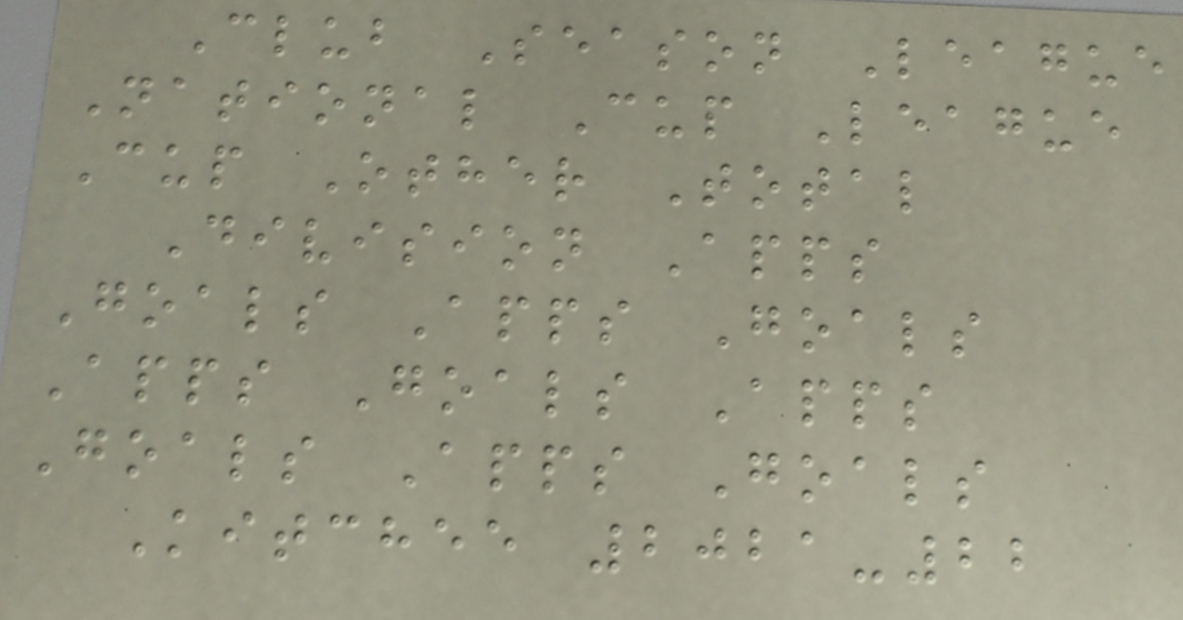Club Season League
National Cup League
Cup Other Total
Division Apps
Goals Apps Goals
Apps Goals Apps
Goals Apps Goals
Kitchee 2021-22
